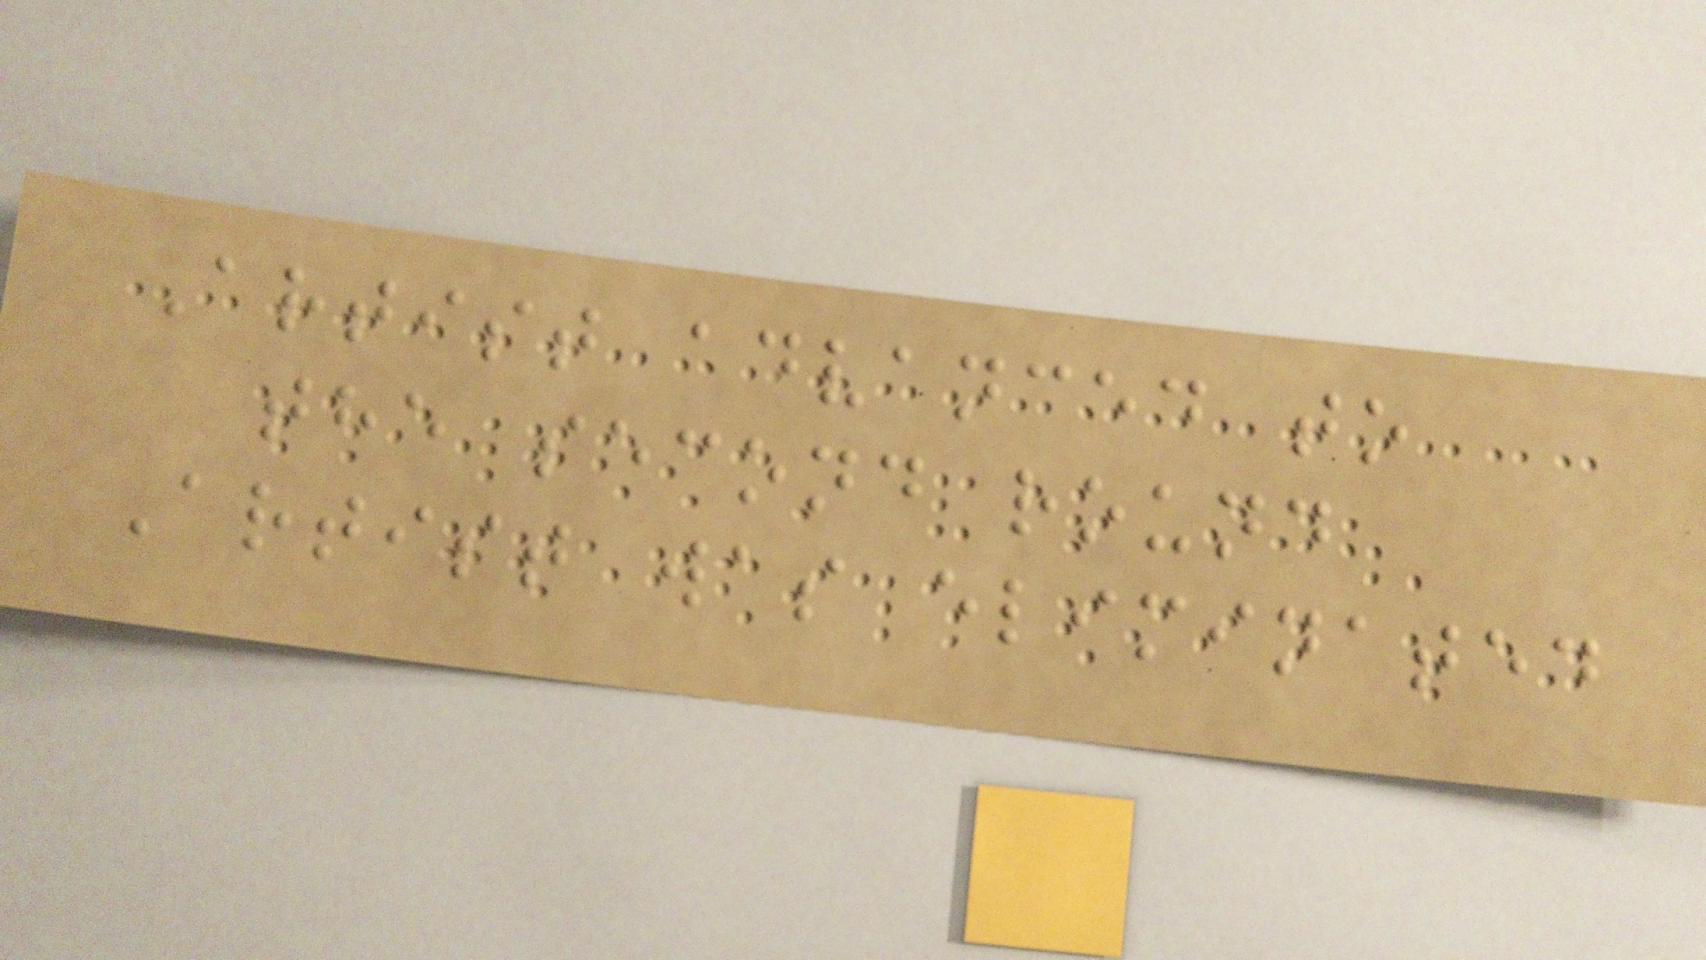Artist advanced to
the second round
Artist was eliminated
